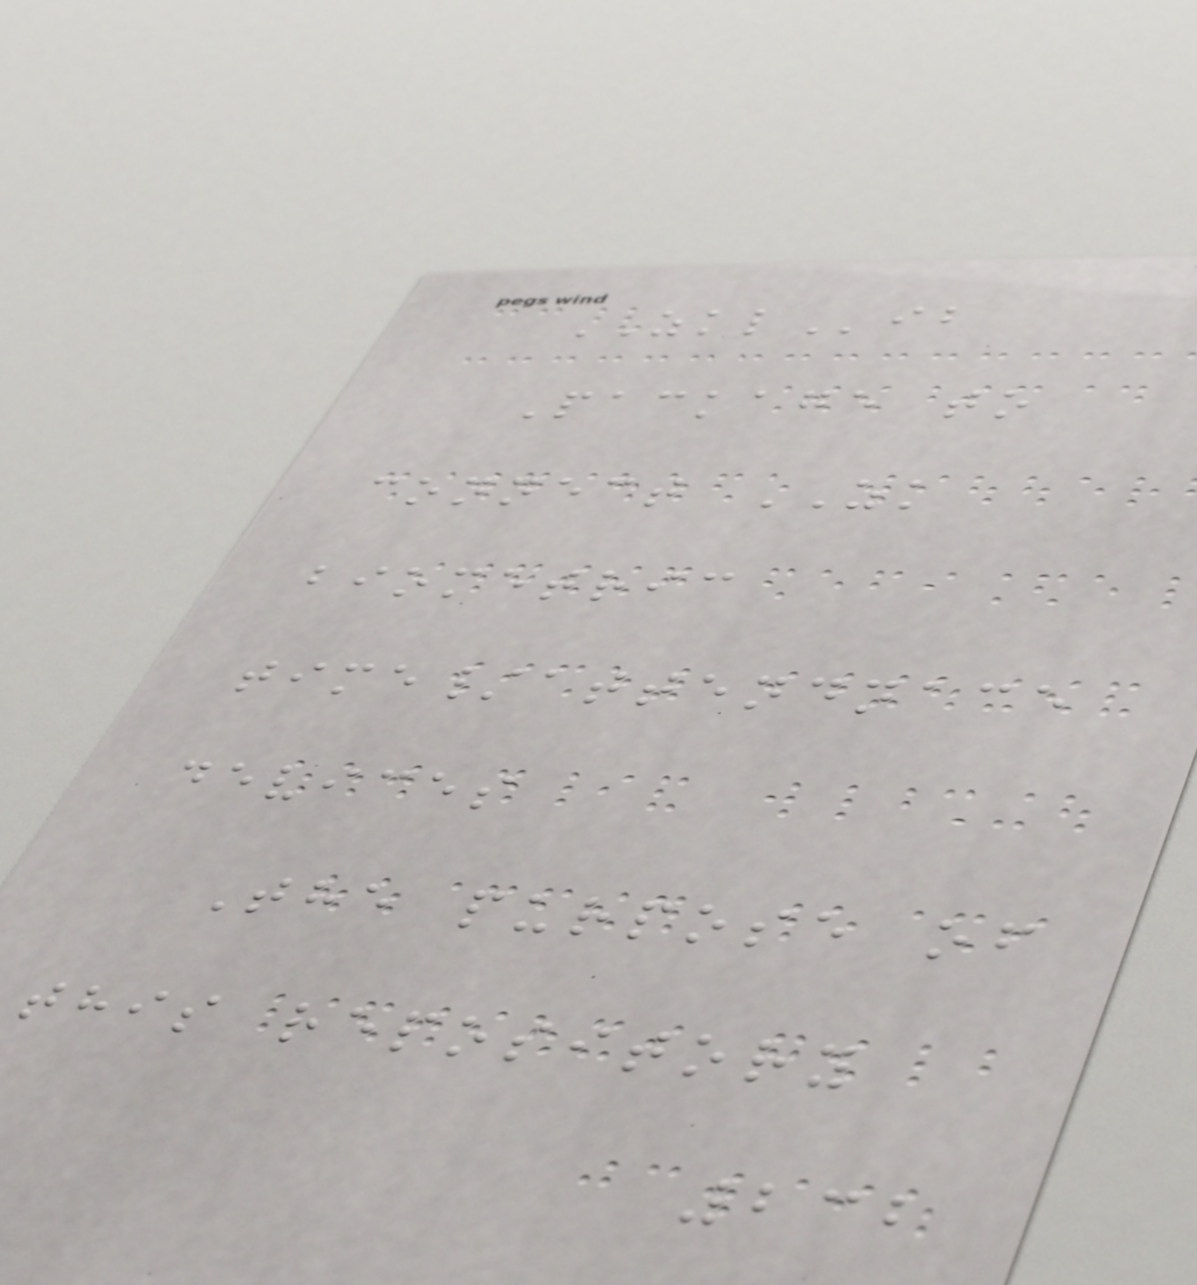ZKLib
Package to
connect ZK
biometric
time/attendnace
devices
The purpose of
this repository
232
